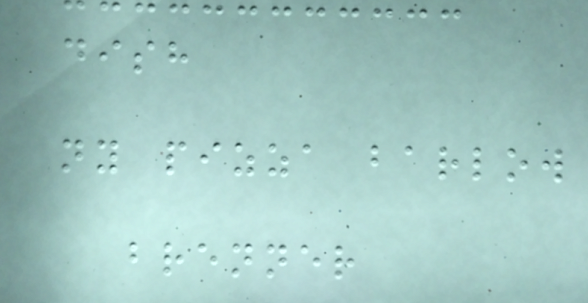dish
ny pizza barlow
brenner
